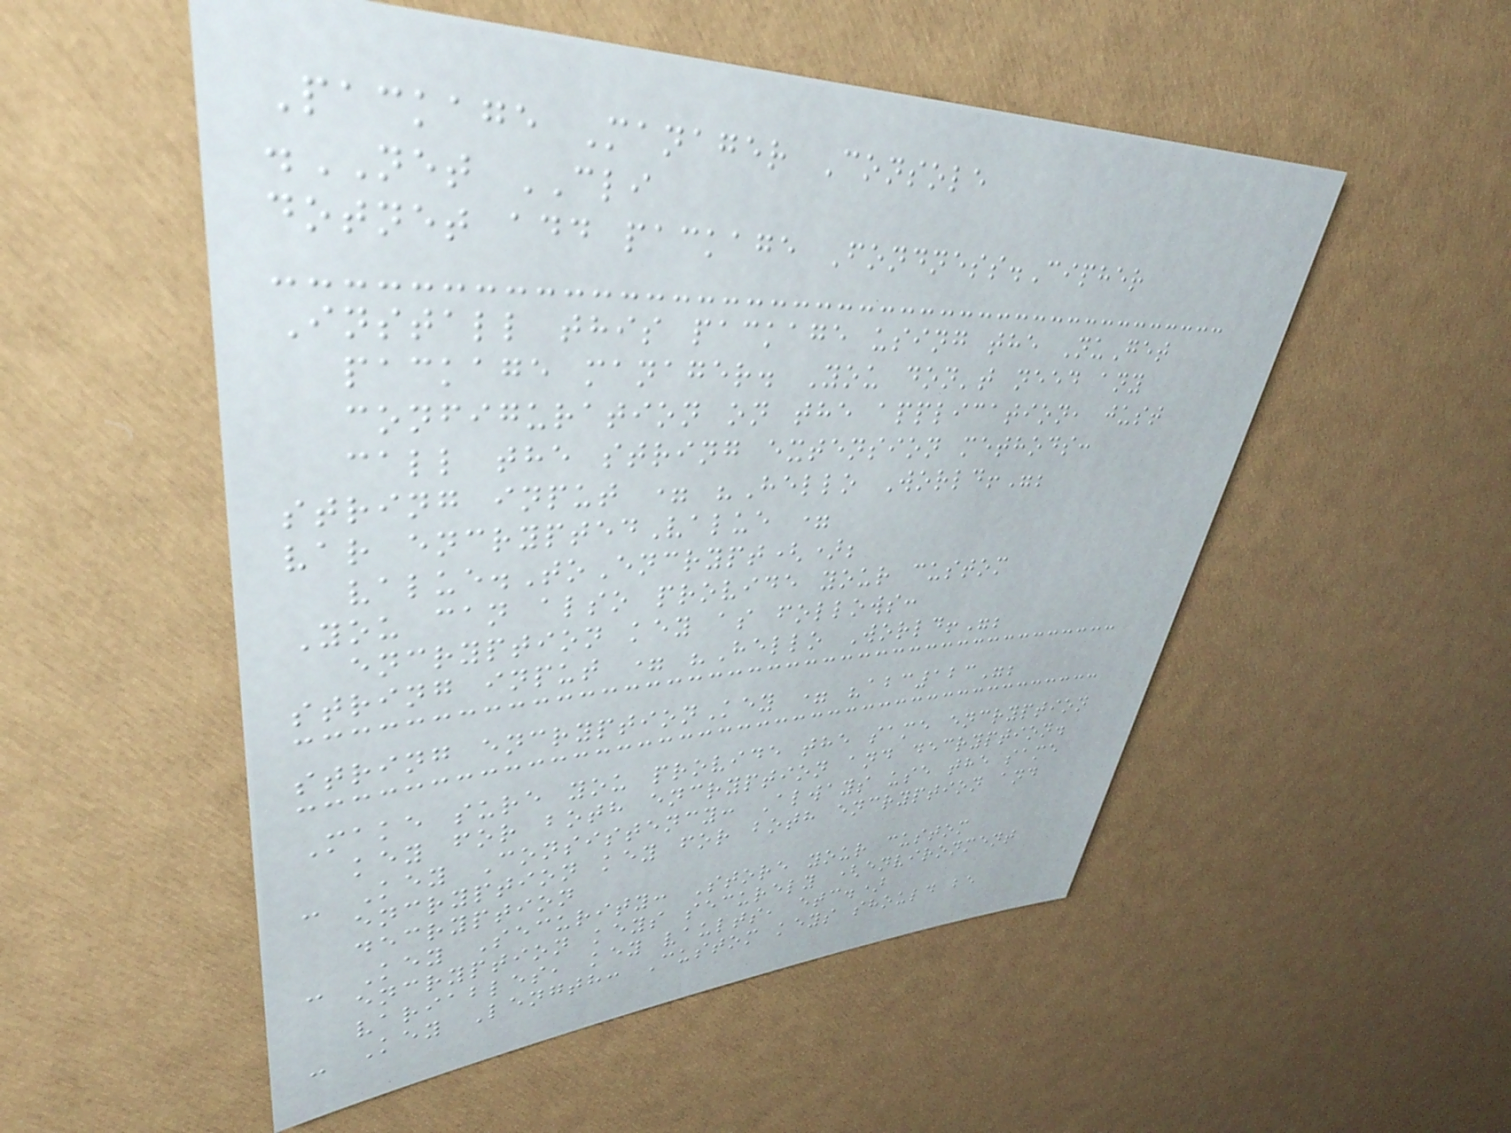Package Manager Console
.NET CLI
dotnet add package Fondness.Cipher
Install this package using the NuGet
package manager. You don't need any
configuration on the application, just
call the string extension methods:
string input = "Hello World!";
var encryptedValue =
value.ToEncrypt();
You can also provide your custom
encryption key as follows:
string input = "Hello World!";
string encryptionKey = "abc123";
Make sure you provide the same encryption
key for both encryption and decryption.
- Key Consistency: Always use the same
encryption key for both encryption and
decryption
- Key Security: Store your custom
encryption keys securely (environment
variables, key vaults, etc.)
- Key Length: Custom keys should be
